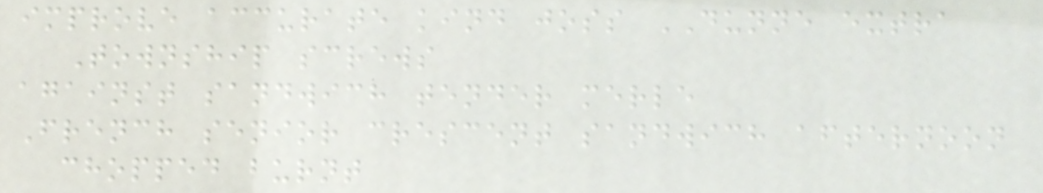improve accurate kind joss DUNNE extra
Township screws
against sandwich tender merle
French senior crescent sandwich afternoon
chopped burnt
